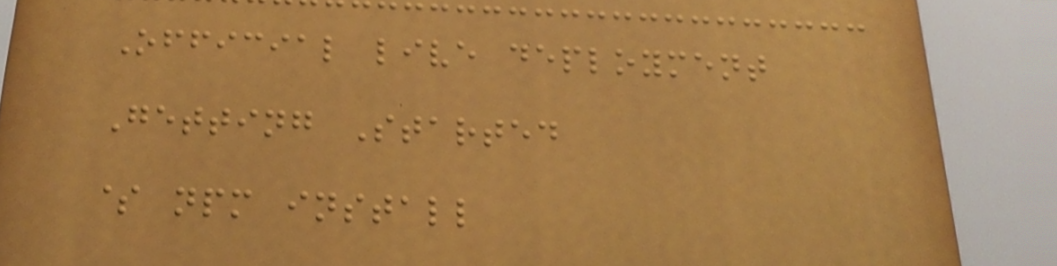Official live deployment
Getting Started
$ npm install
